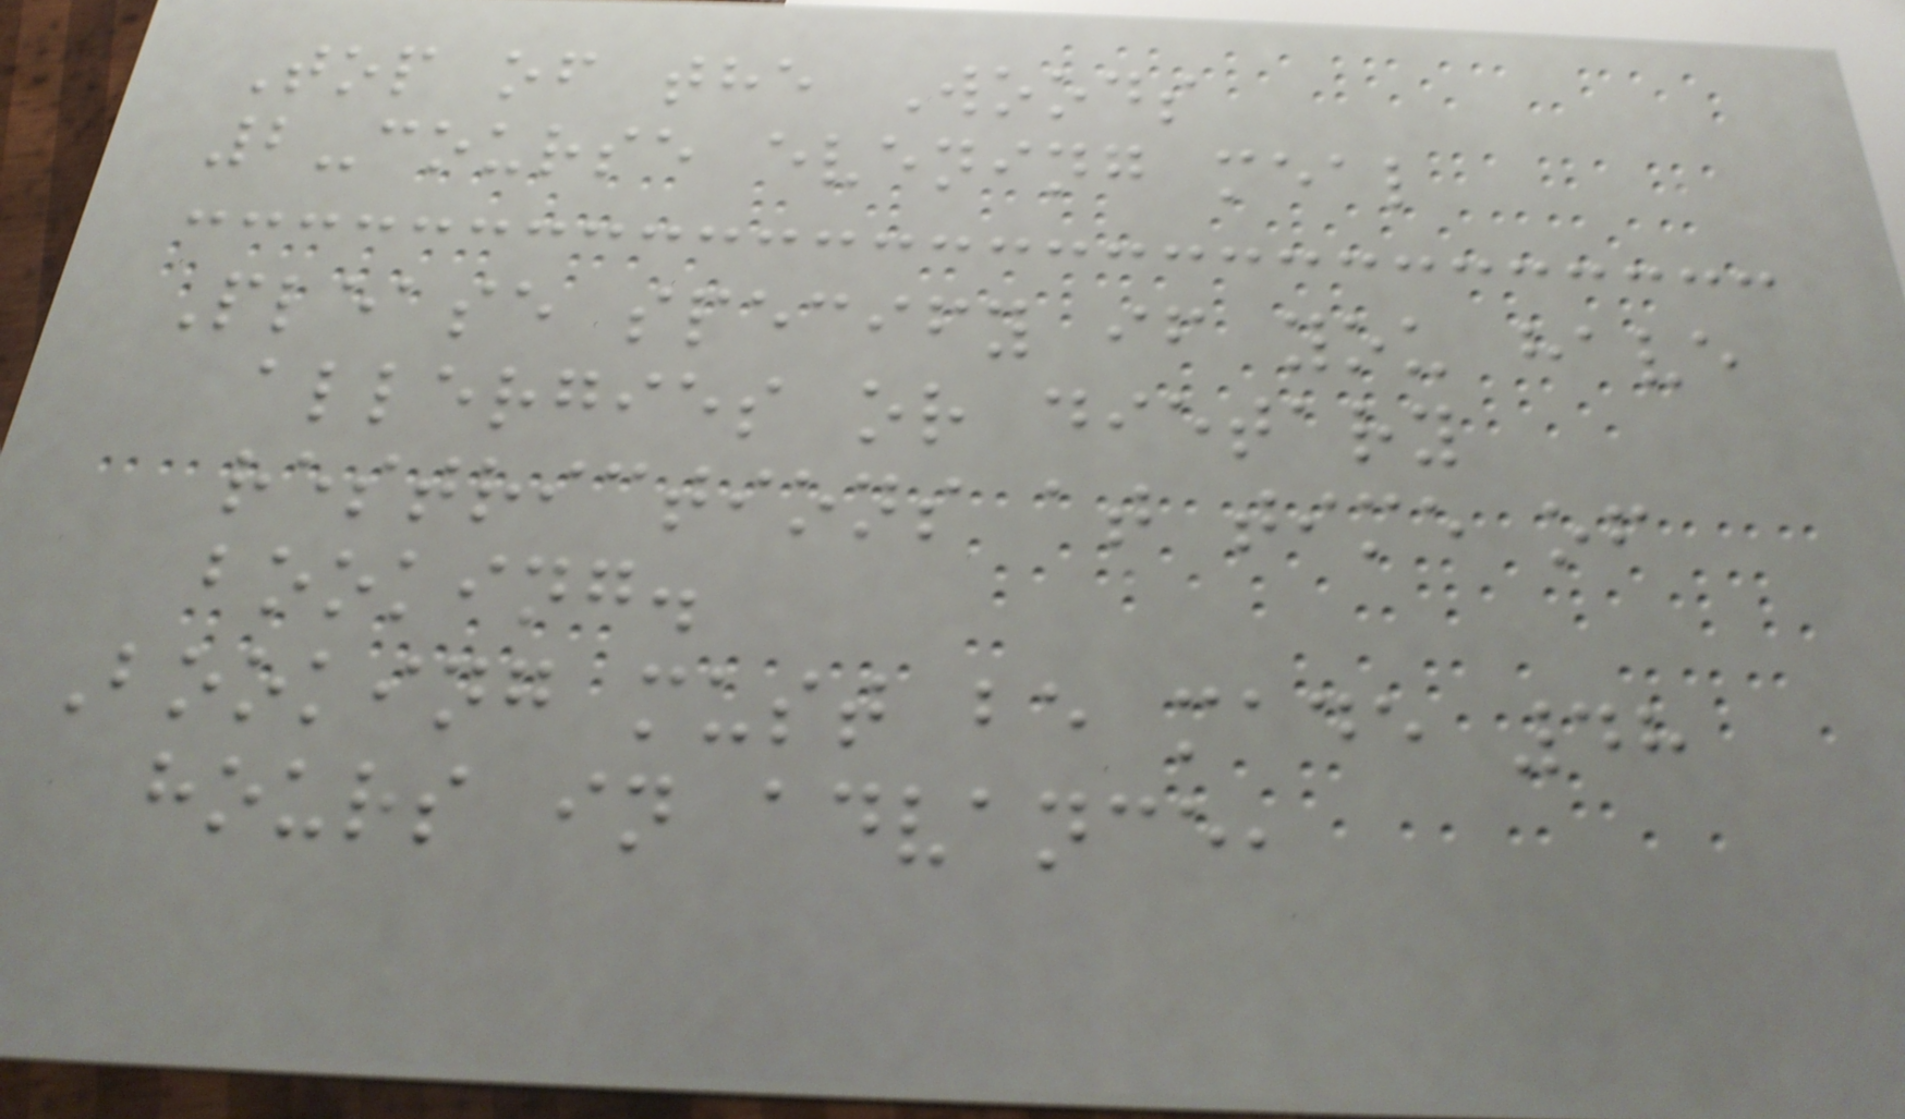Top of the Woods
2-course evening meal
Please specify if you have
allergies or dietary
restrictions at time of
booking.
Booking must be made 48
hours in advance,
